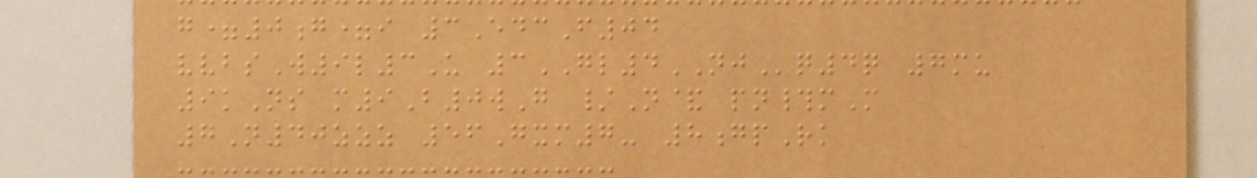g=0g=i 3EdcF04
vvbsW9l3U 3GL4NJq4q 7mu
9kNs m9B0wG /N& pn#mM
7N40zzz 56Gxm7- 8gpRk
